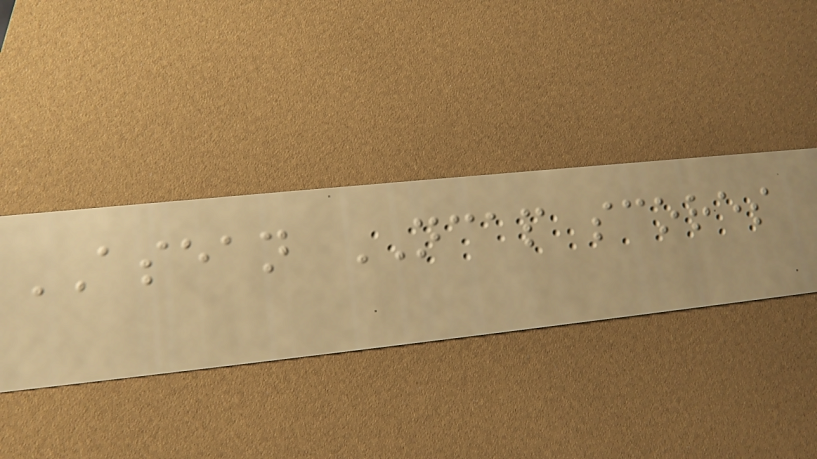ASEAN NCAP scores
